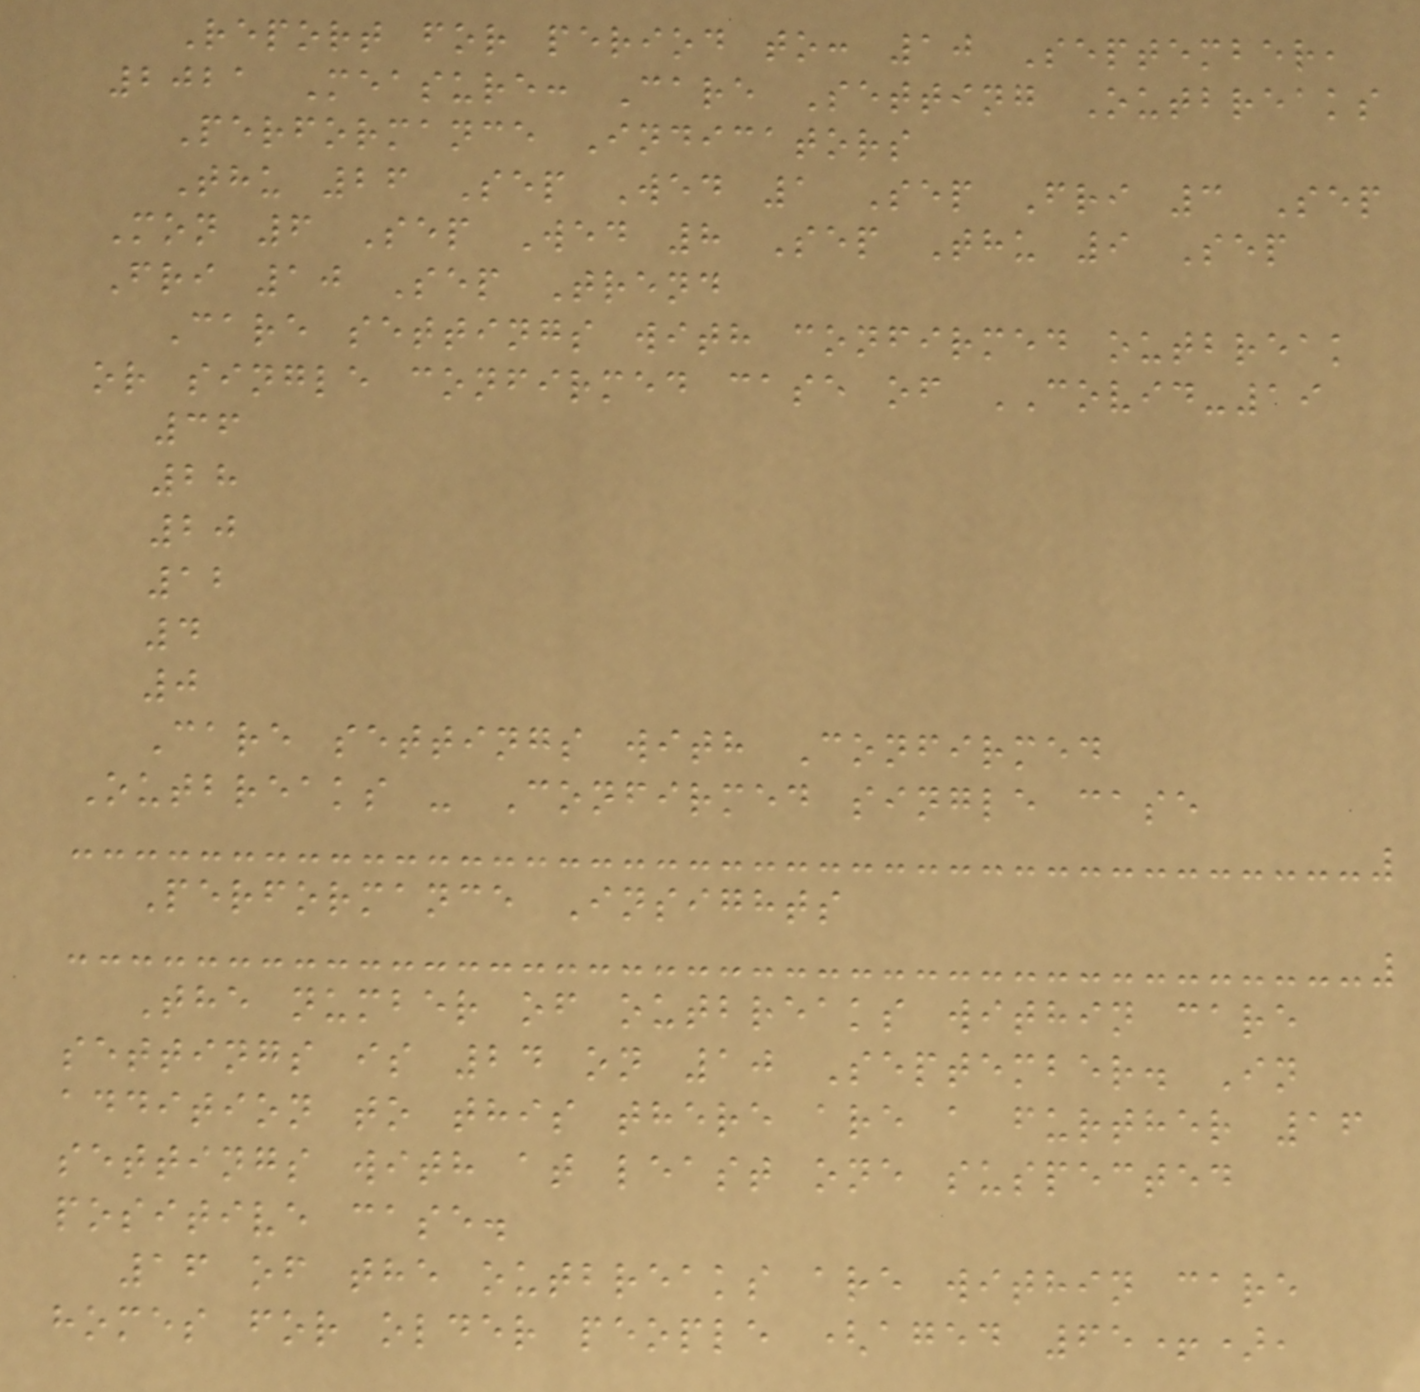Report for period to: 10 September,
2021 Measure: Care Setting Outbreaks
Performance Indicators
Thu 26 Sep Wed 1 Sep Fri 3 Sep
Mon 6 Sep Wed 8 Sep Thu 9 Sep
Fri 10 Sep Trend
Care settings with confirmed outbreak
or single confirmed case of COVID-19
36
28
20
12
4
0
Care settings with Confirmed
Outbreaks - Confirmed single case
Performance Insights
The number of outbreaks within care
settings is 24 on 10 September. In
addition to this there are a further 16
settings with at least one suspected
positive case.
16 of the outbreaks are within care
homes for older people (aged 65+),
